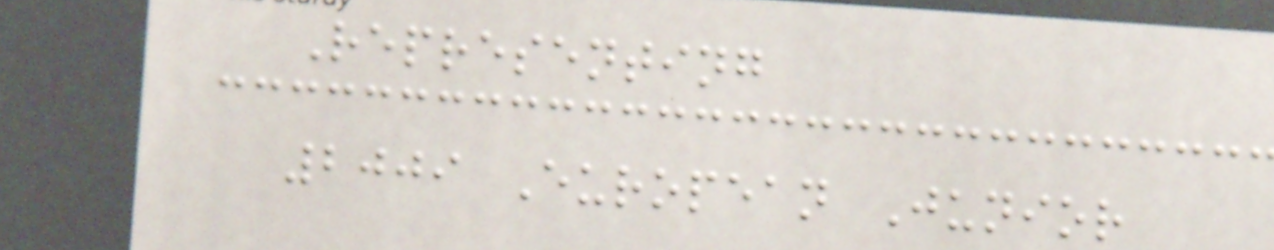Representing
2009 European Junior
